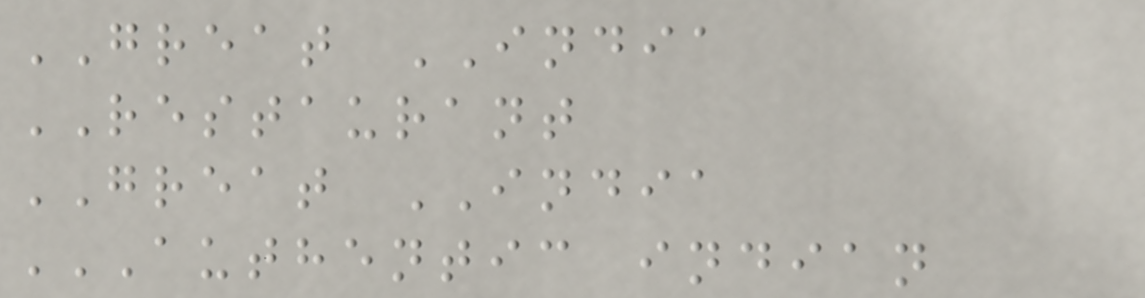GREAT INDIA
RESTAURANT
GREAT INDIA
AUTHENTIC INDIAN
